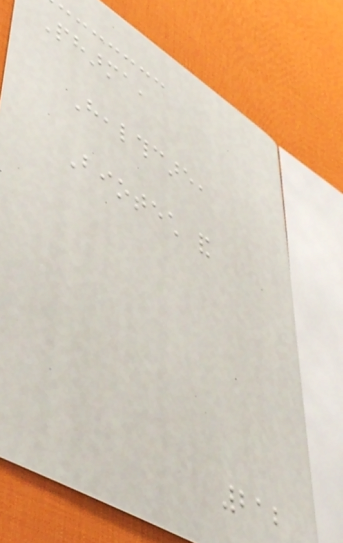Pharma,
Healthcare,
Biotech and
212
